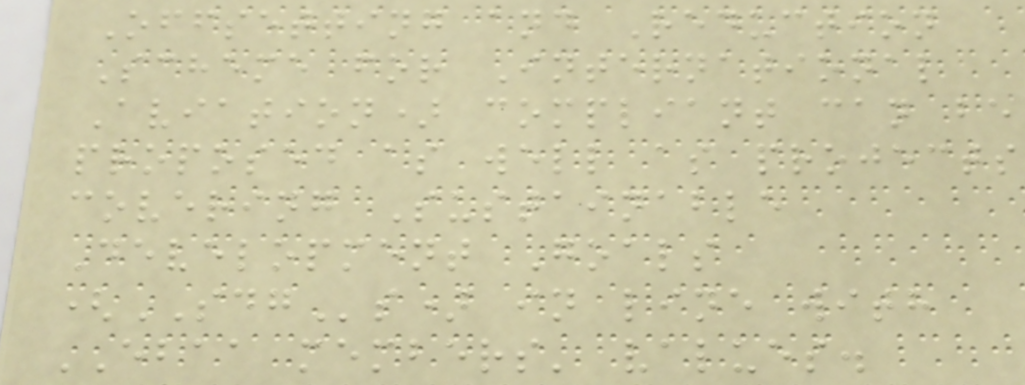Offsetting and Reduction
Scheme for International
Aviation) compliant can be
proposed as well as projects
covering Sustainable
Development Goals
(SDGs) in line with
EBAA members' values.
